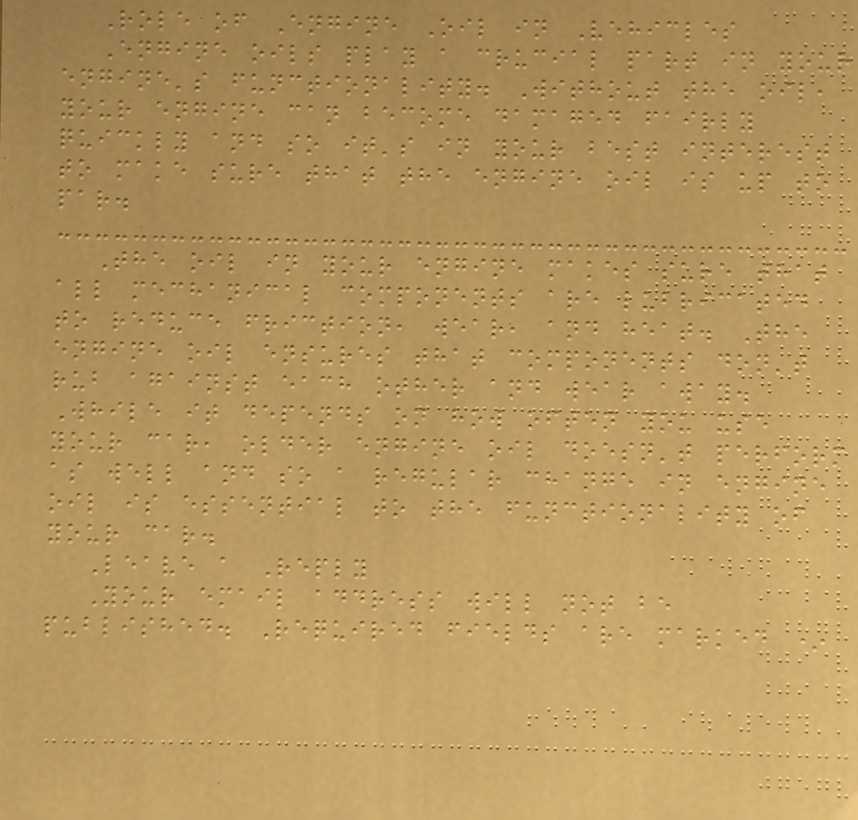Role of Engine Oil in Vehicles
Engine oils play a crucial part in your
engine's functionality. Without the oil,
your engine can become damaged fairly
quickly and so it's in your best interest
to make sure that the engine oil is up to
par.
The oil in your engine makes sure that
all mechanical components are lubricated
to reduce friction, wear, and heat. The
engine oil ensures that components don't
rub against each other and wear away.
While it depends on how often you use
your car, older engine oil doesn't perform
as well and so a regular change in engine
oil is essential to the functionality of
your car.
Leave a Reply
Your email address will not be
published. Required fields are marked *
